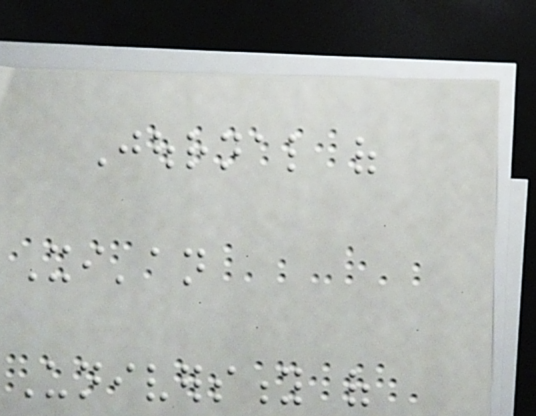Journal of
Xi'an
University of
